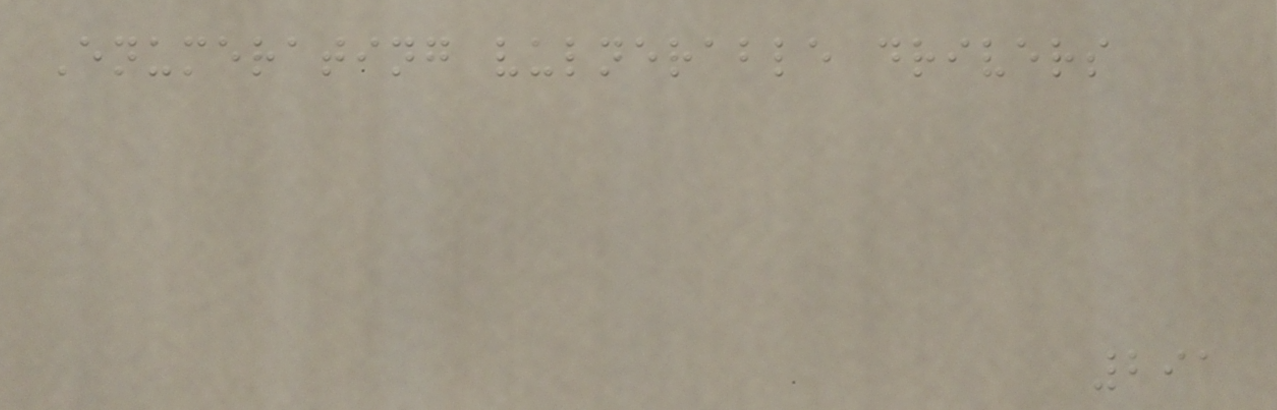Enumerating vulnerable drivers
291
